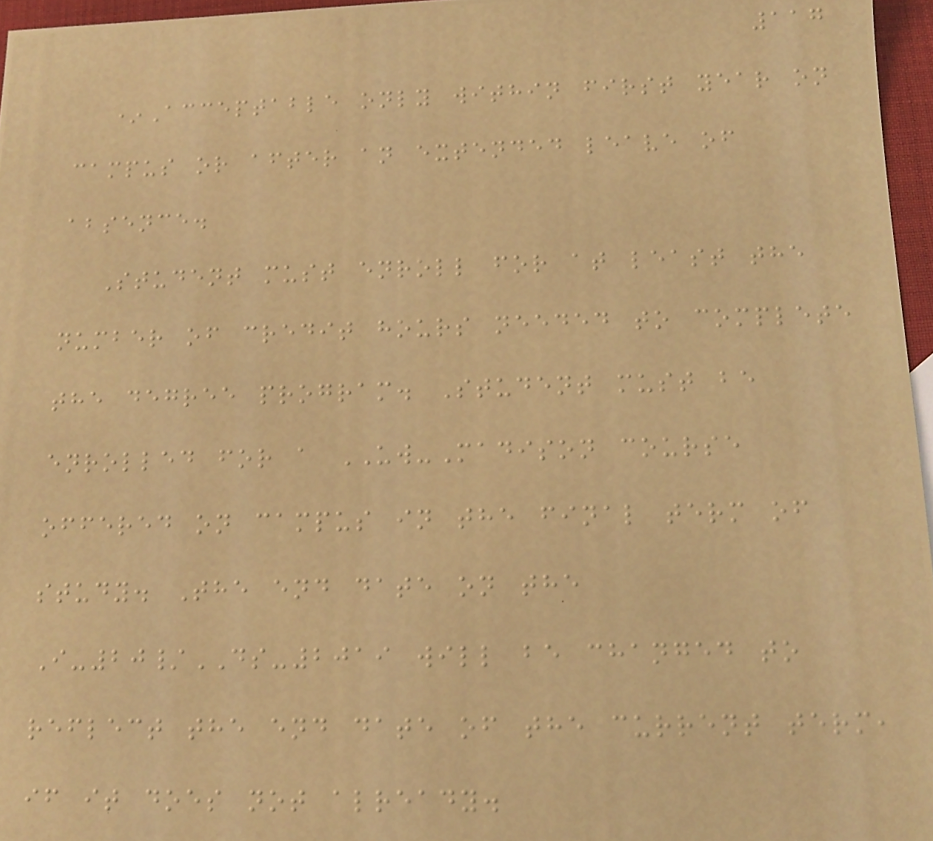117
*Acceptable only within first year on
campus or after an extended leave of
absence.
Student must enroll for at least the
number of credit hours needed to complete
the degree program. Student must be
enrolled for a UW-Madison course
offered on campus in the final term of
study. The end date on the
I-20/DS-2019 will be changed to
reflect the end date of the current term,
if it does not already.
